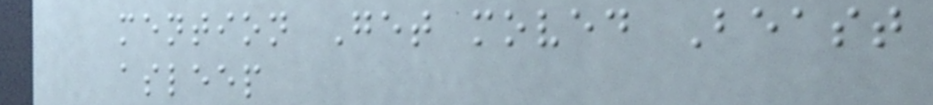mention Get moved Beast
asleep
